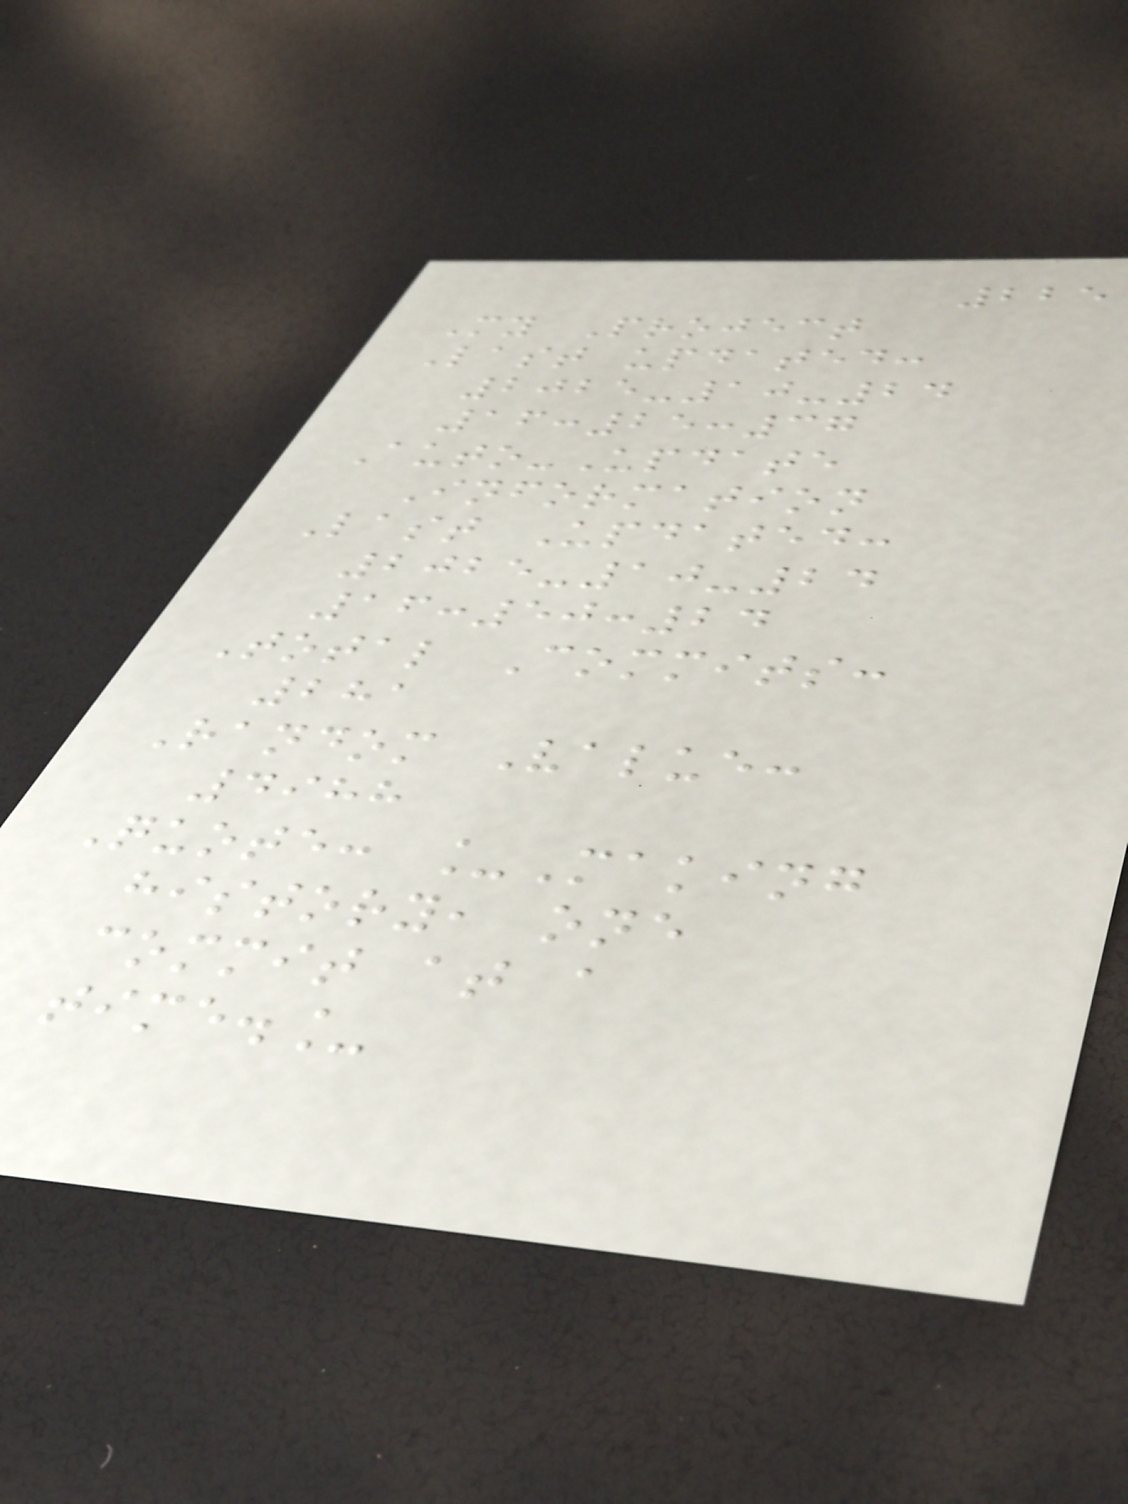225
My Project
Last updated:
2025-10-24
16:25:37
Auto-Update
Information
Last Updated:
2025-10-24
16:50:24
Total Commits:
281
Random Value:
4988
Quote: _Making
history, one
commit at a
time._
